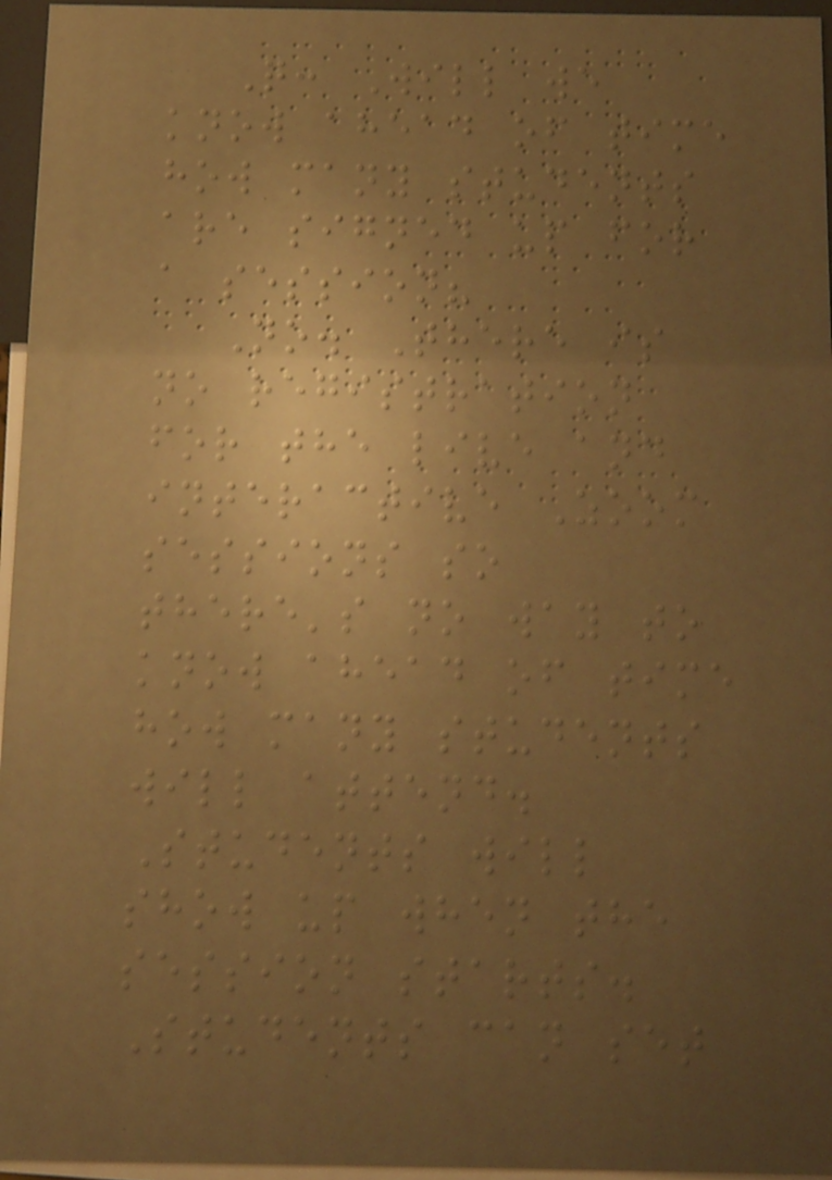Q: Will we
know ahead of time
how many students
are signed up for
a session?
No. There is
no registration
for the live and
interactive Zoom
sessions so
there's no way to
know ahead of time
how many students
will attend.
Students will
show up when the
session starts.
Students can set
